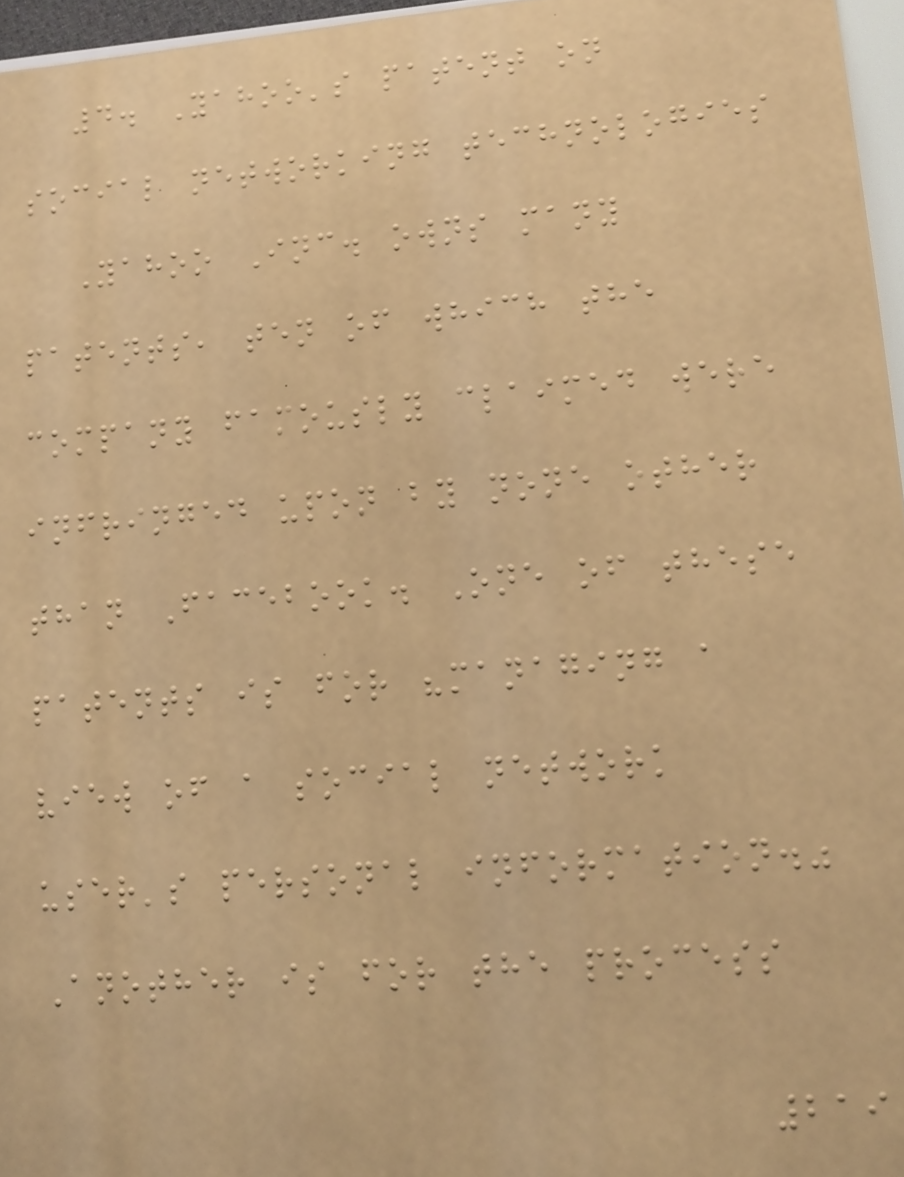4. Yahoo's patent on
social networking technologies
Yahoo Inc. owns many
patents, ten of which the
company famously claimed were
infringed upon by none other
than Facebook. One of these
patents is for "managing a
view of a social network
user's personal information."
Another is for the process
219
